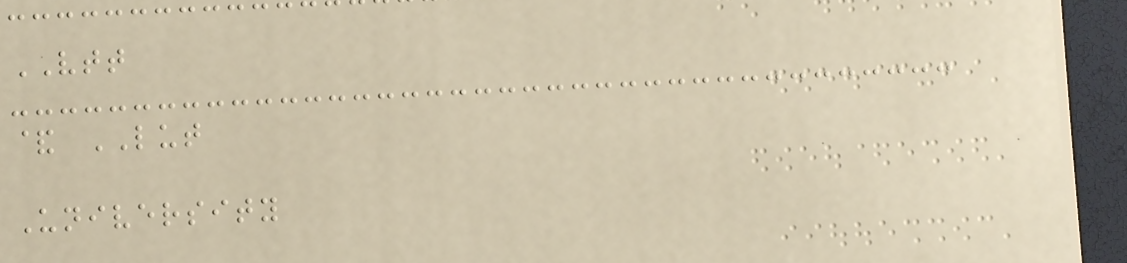VTT
& LUT
University
